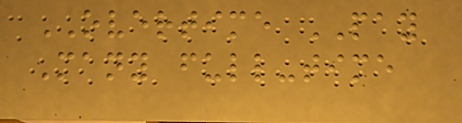OVERTIME PAY
Many full-time
